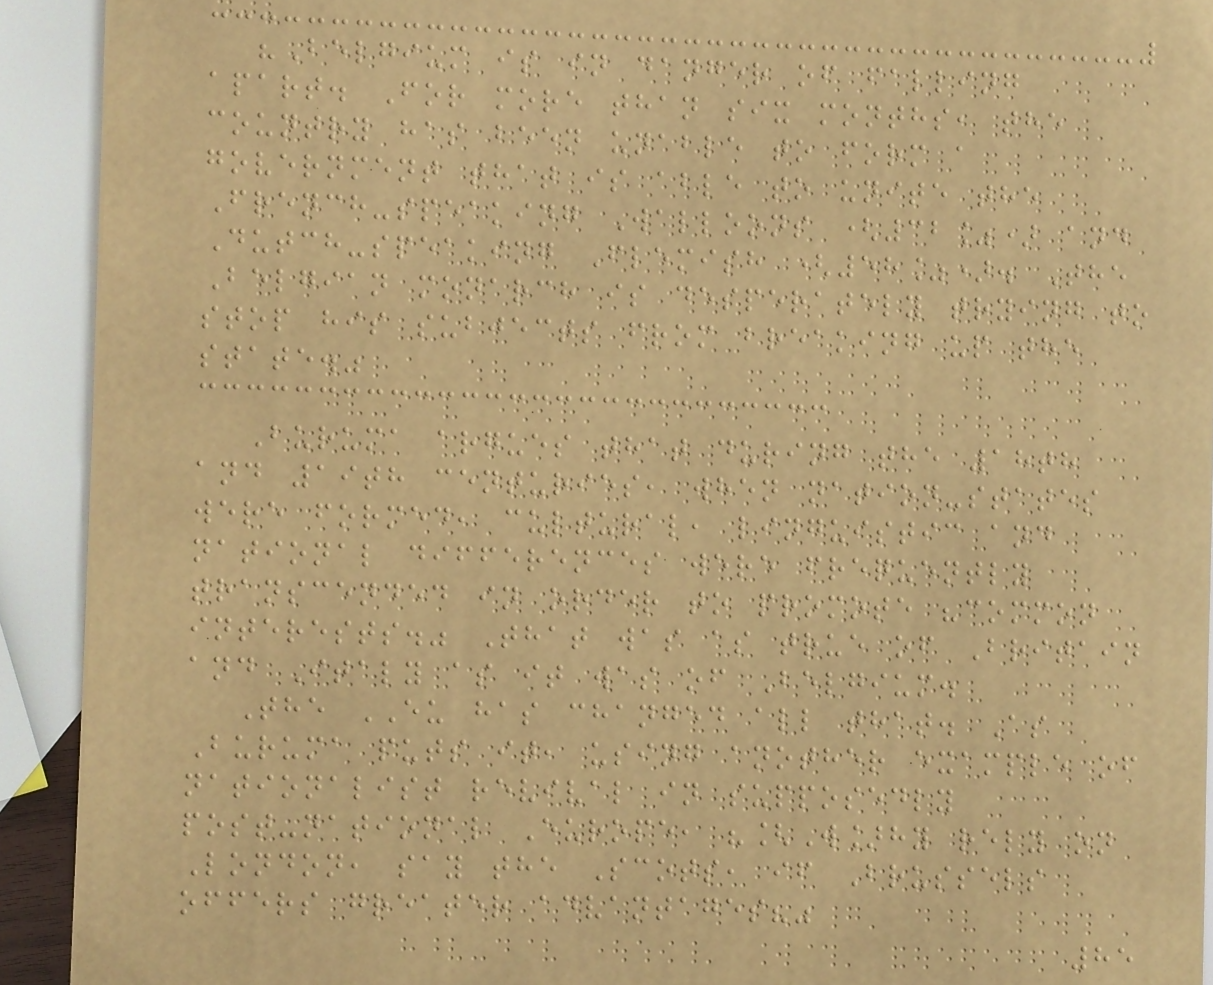"Belgium is in danger of falling
apart. For more than six months, the
country has been unable to form a
government that is able to unite the
French-speaking Walloons (32%) and
Dutch-speaking Flemish (58%). The
Belgian monarch is desperately trying to
stop his subjects from breaking up the
state."
Buruma argues that during the 18th
and 19th centuries, when nation-states
were formed, cultural, linguistic and
national differences were frequently
transcended in order to promote "common
interests." That was as true of Britain
and Italy as it was of Belgium.
The EU has changed all that. As
Buruma puts it, using another example of
nationalist revival in supposedly
post-national Europe, "[W]hy rely on
London, say the Scots, if Brussels
offers greater advantages?"
85
